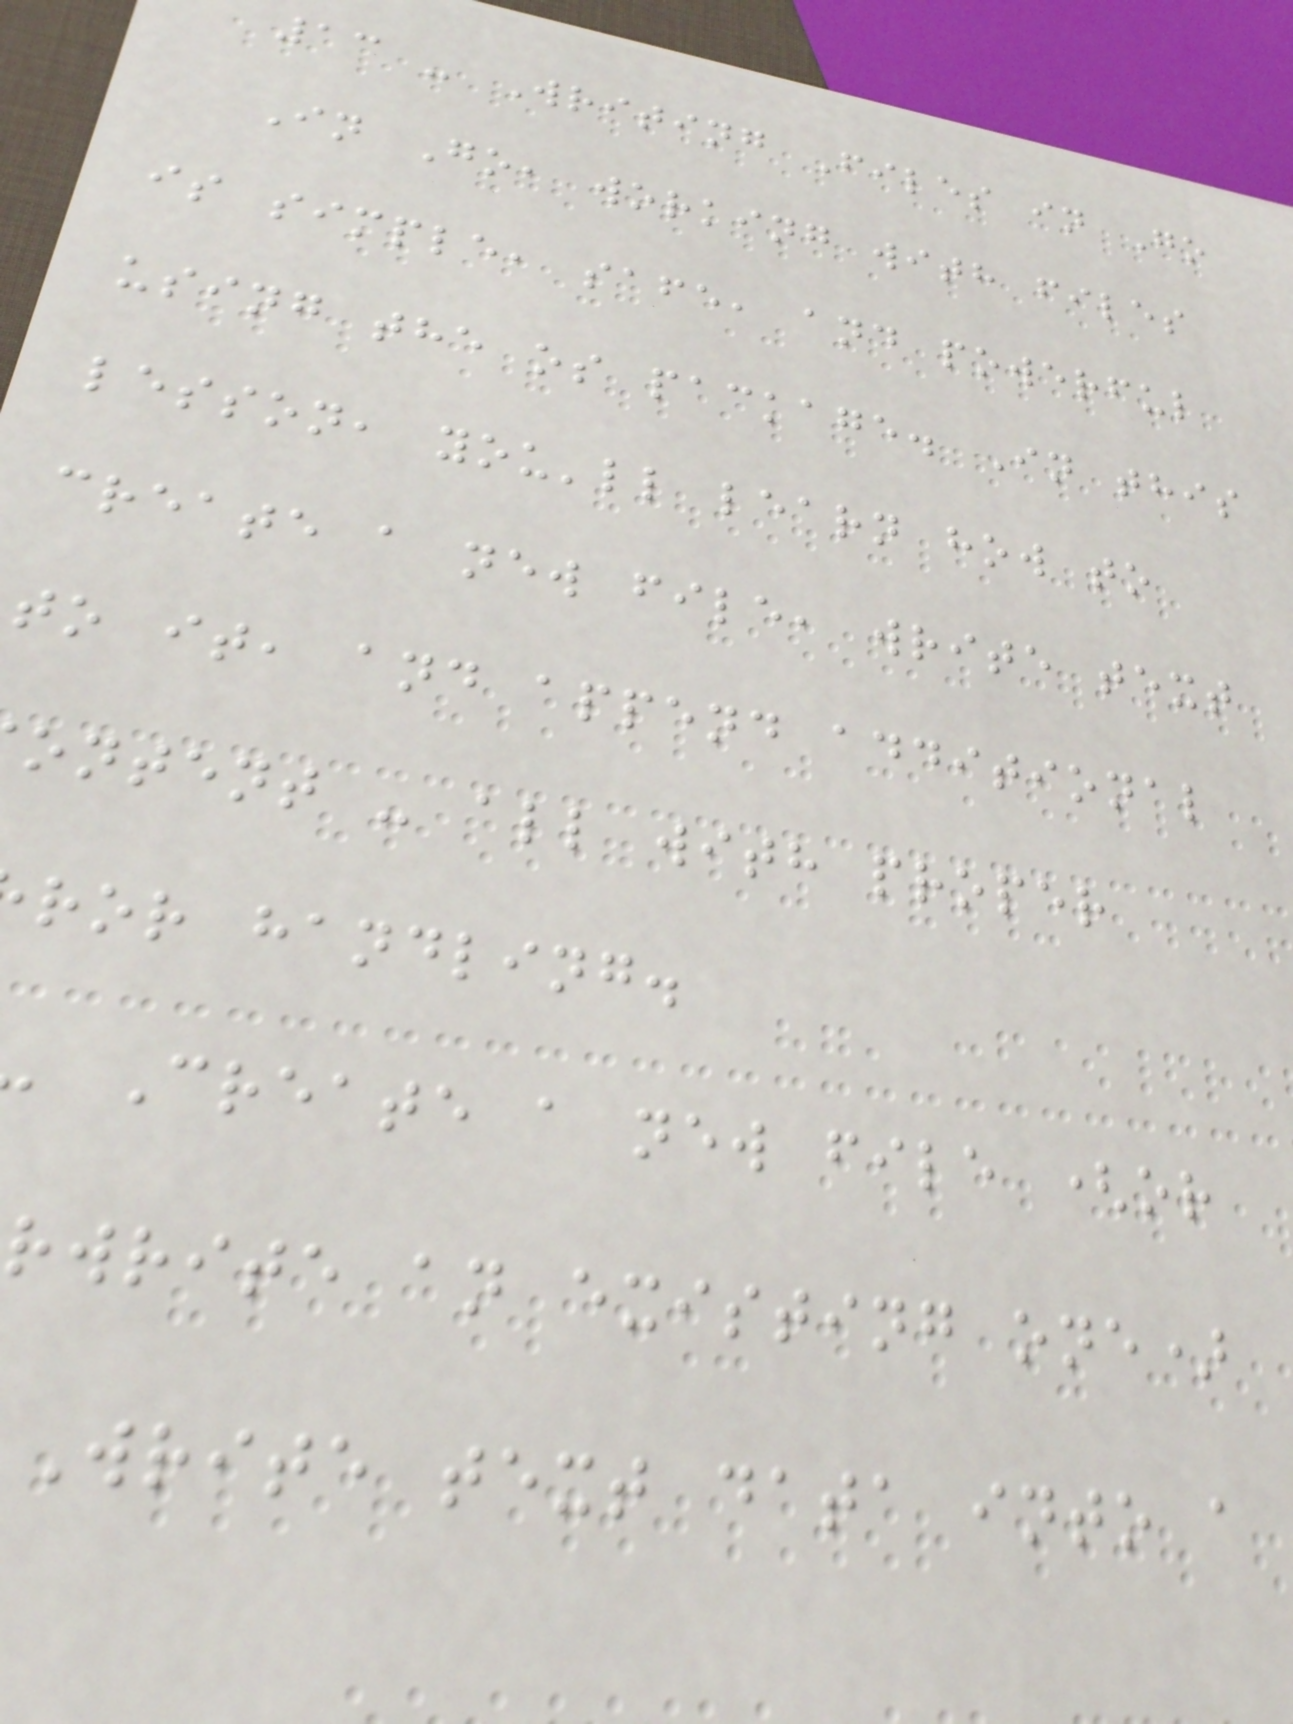13 - Writing Files in Go
In Go, working with files
is simple, safe, and powerful
using the os package. In this
lesson, you'll learn how to
create a new file, write text
to it, and append additional
ontent - all with proper
ror handling.
Create a new file (or
rwrite an existing one)
Write text data into a
